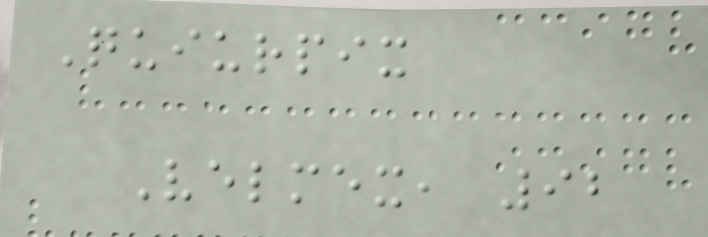Quiurpix
Velmex, 92
